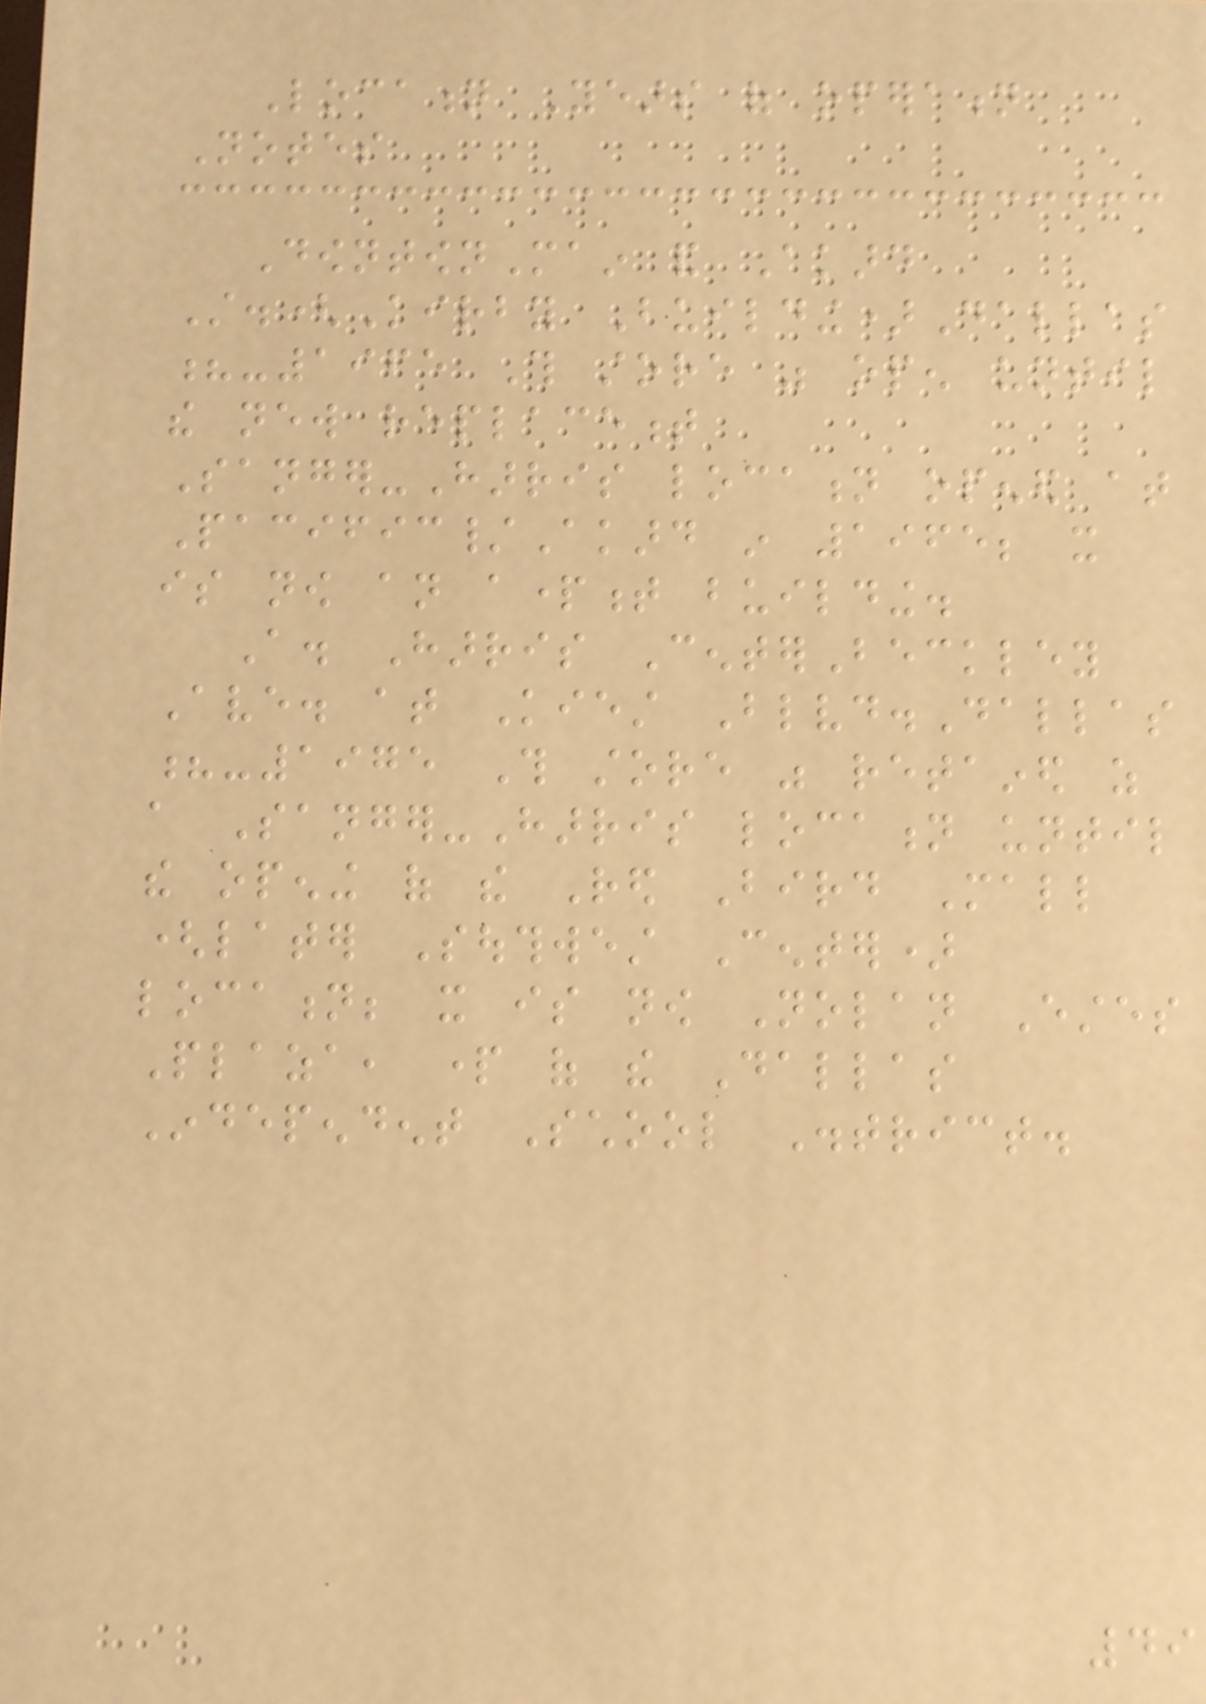Location Years of operation
Notes
DowntownMain and Akard
St.(Kirby Building)Dallas
?-1965 This store was open until
the new replacement
Sanger-Harris location opened at
Pacific/Akard in 1965; it
is now an apartment building.
A. Harris CenterBeckley
Ave. at Kiest Blvd.Dallas
?-1975 This store was retained as
a Sanger-Harris location until
the opening of the Red Bird Mall
(later Southwest Center)
location; it is now Nolan Estes
Plaza, part of the Dallas
Independent School District.
49
